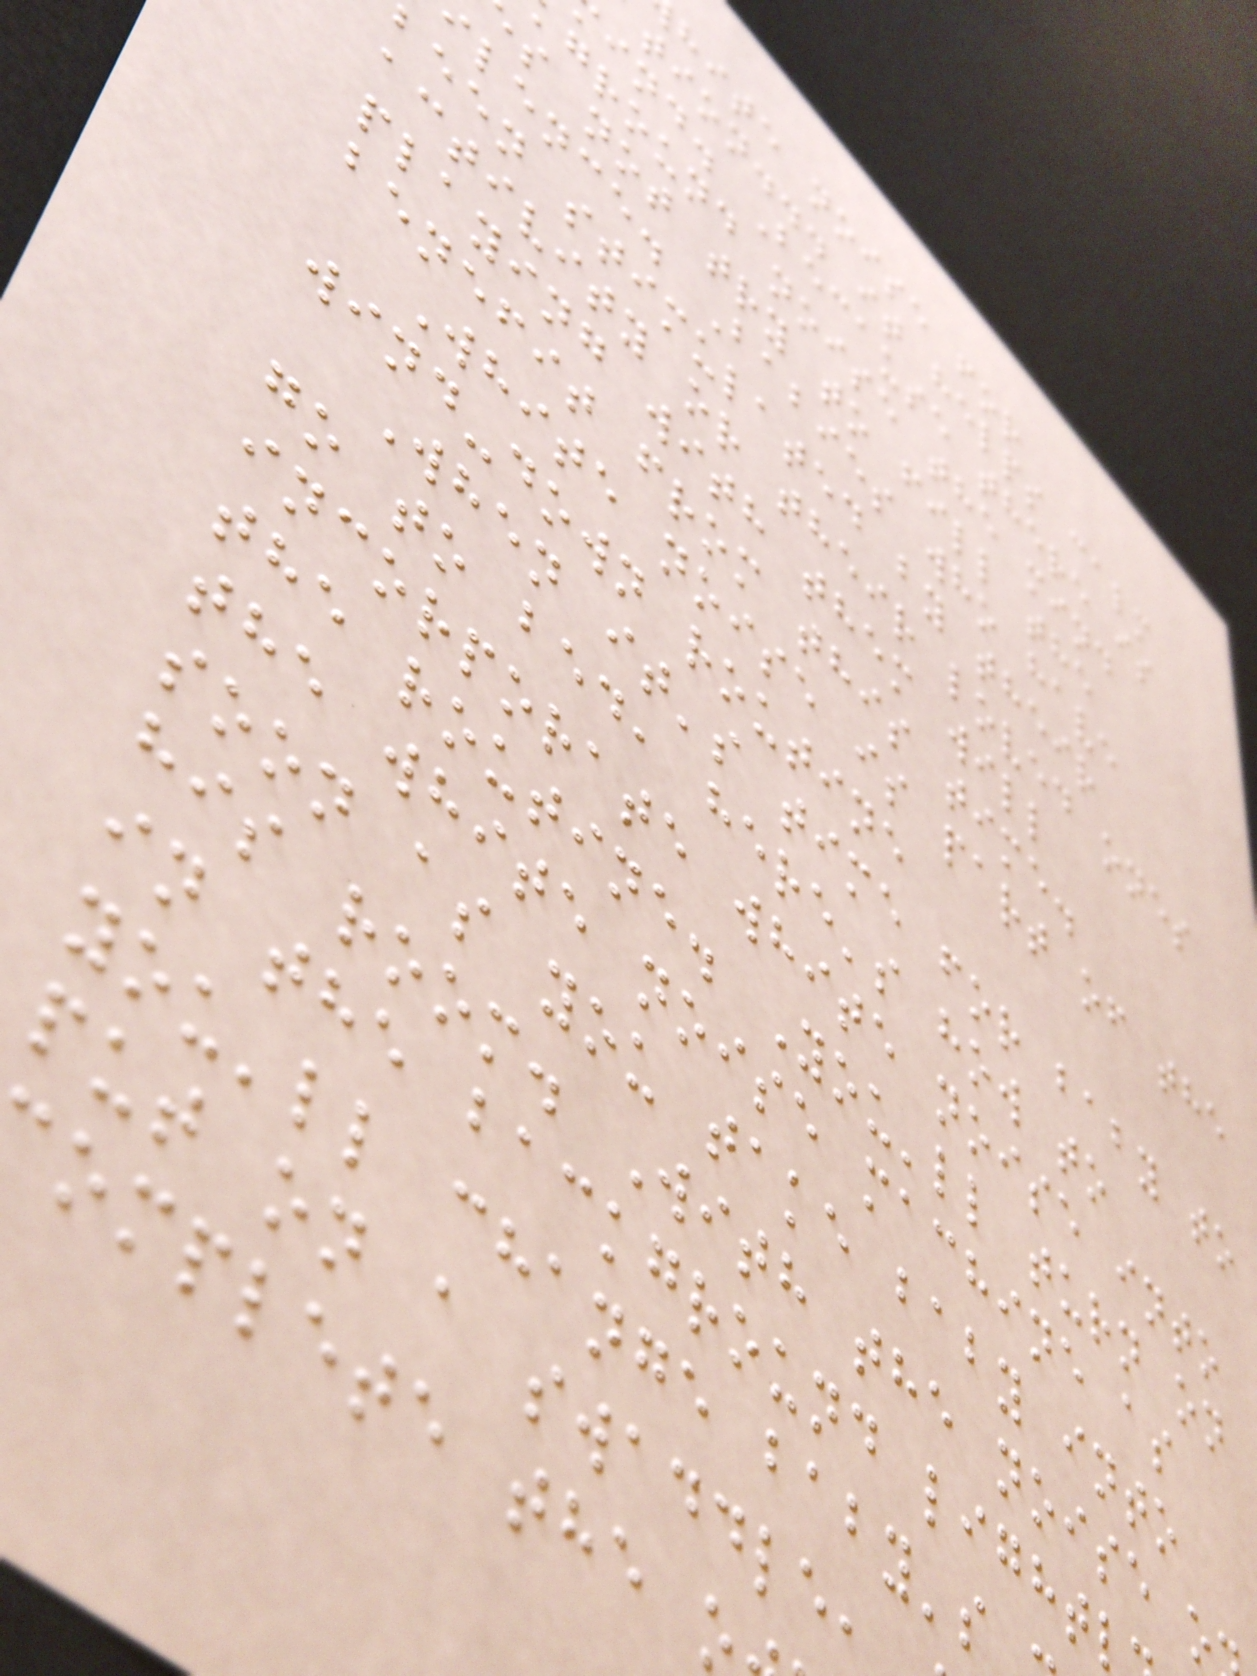hite noise for
tion... it helps calm
ind. Because there is
ground noise the mind
s not try to fill the
lence. Babies who have
been stimulated by their
activity or their loved ones
playing with them will
benefit from this time.
White noise is part of the
wind-down routine
When it's time for baby to
go to bed, here's how to
incorporate white noise into
the routine. You'll turn on
the white noise machine as
soon as you take baby into
his room. With the noise o
in the background light
you'll change baby's
put on a swaddle,
omplete the
